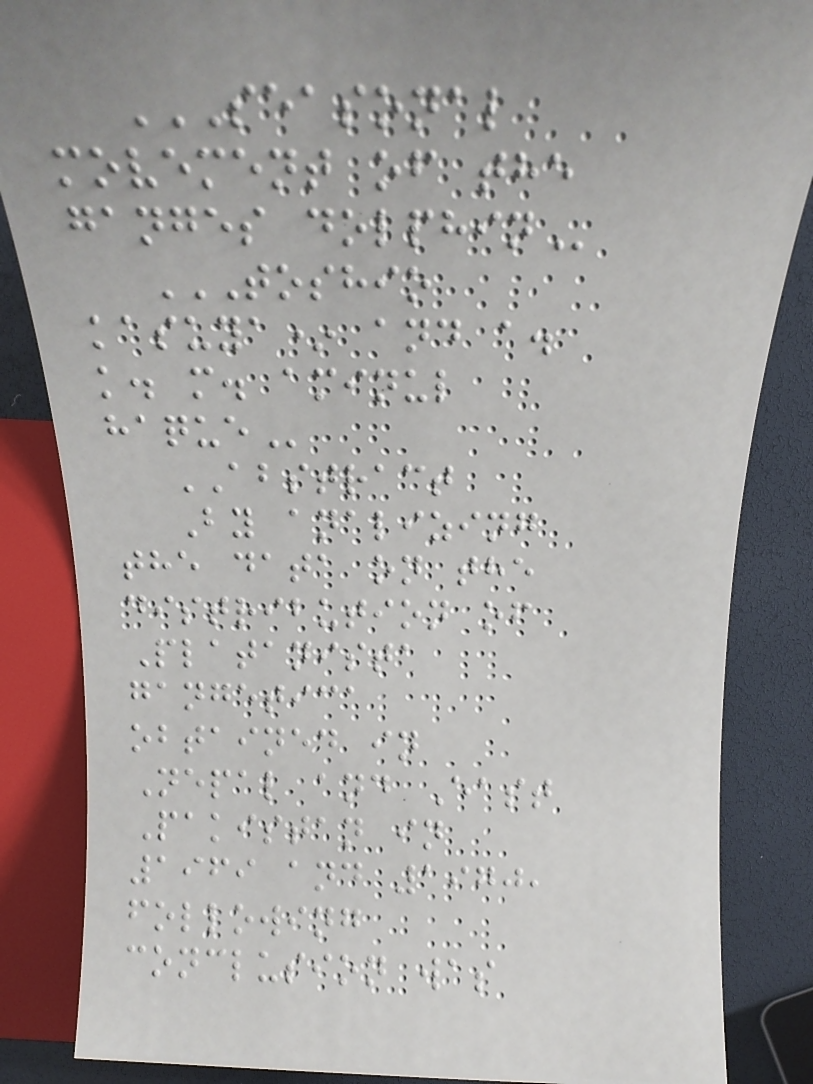SEASONAL
MOVEMENT OF THE
GANGES DOLPHIN
TOSHIO
KASUYA* AND A.
K. M. AMINUL
HAQUE
ABSTRACT
By analizing
the data on the
distribution of
Platanista
gangetica
obtained in
Nepal and East
Pakistan in
1969 and 1970,
following
conclusion was
